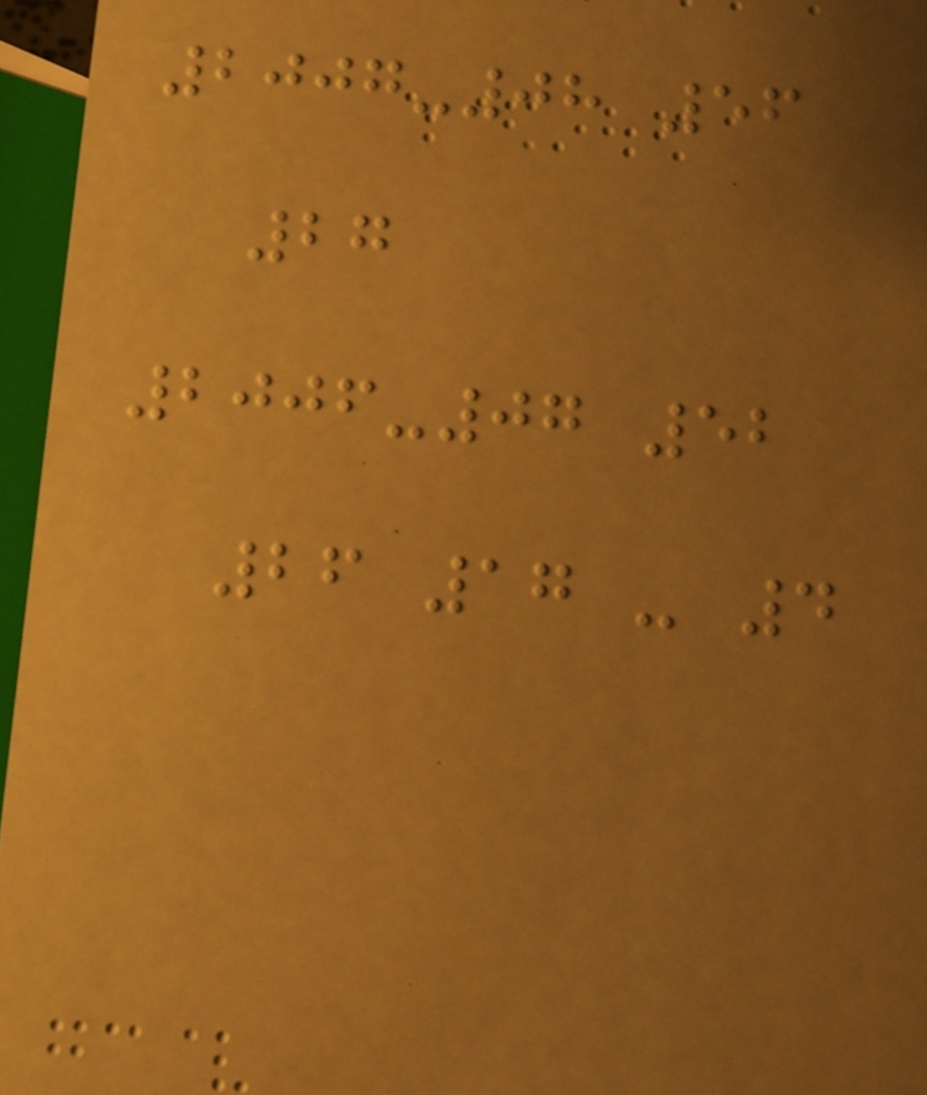2007-08 56
27
2006-07 52
26 17 - 4
